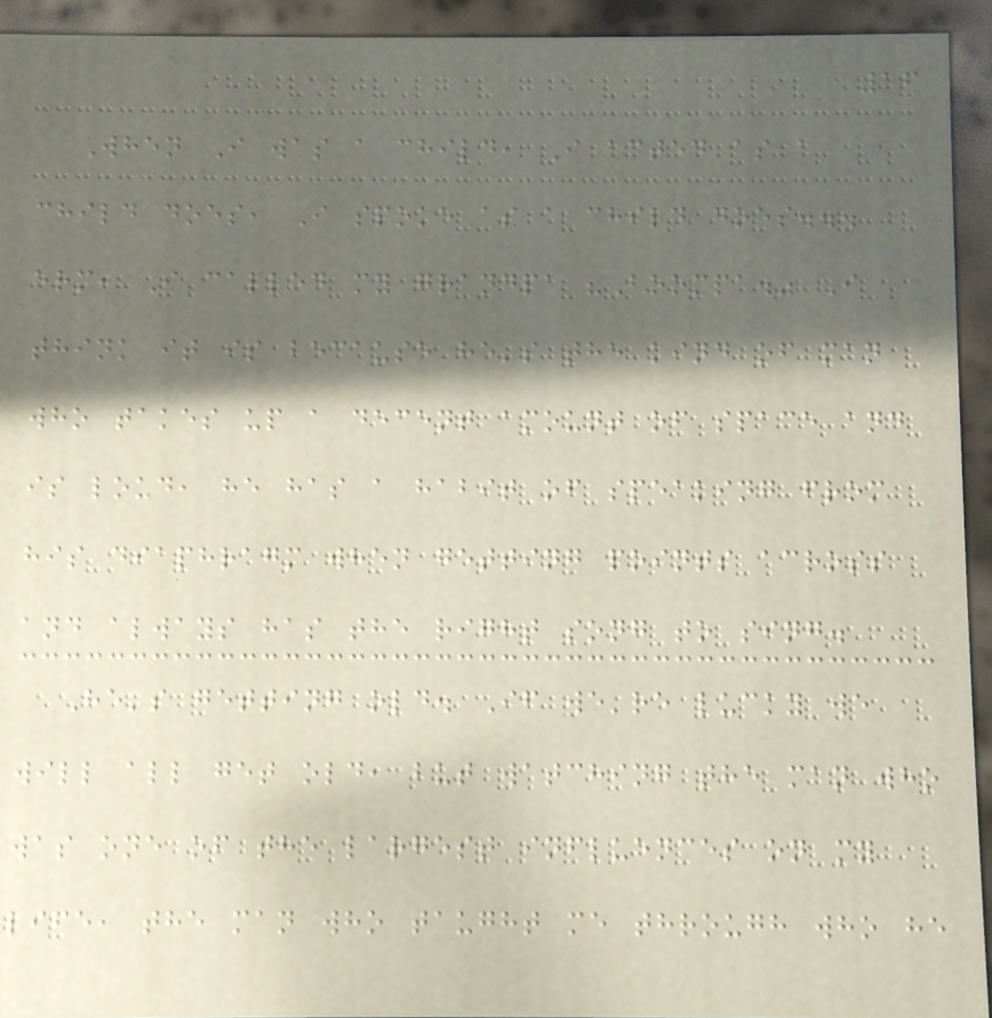16
When I was a child, I acted as a
child does, I spoke as a child does...
erm, I called my grandpa "Boompa." I
think it is because he's the kind of man
who takes up a decent amount of space and
is loud, he has a habit of speaking from
his diaphragm when getting points across
and always has the right song to sing.
He's getting old. If we're lucky we
will all get old, but watching the man who
was one of the largest influences on my
life, the man who taught me through who he
